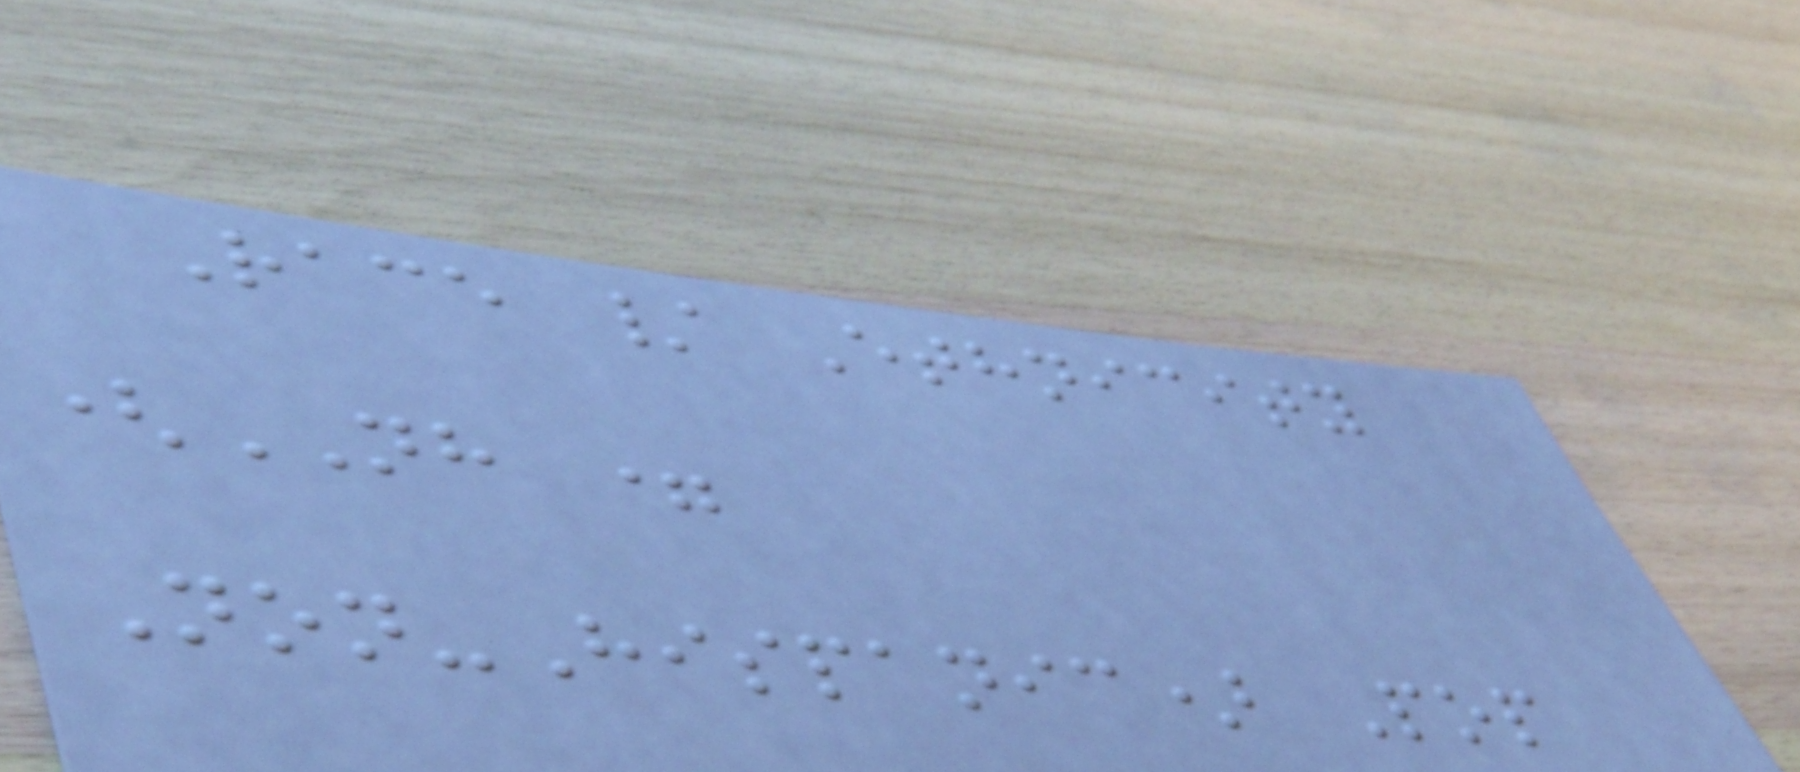Race / Ethnicity
(NH =
Non-Hispanic) Pop
